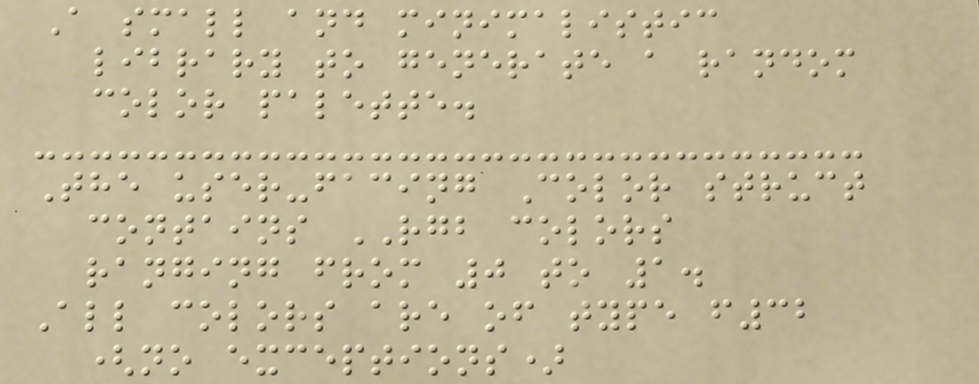A small and minimalistic
library to generate a random
color palette.
The user-facing Color struct
contains RGB colors
ranging from 0 to 1.
All colors are of type f32
(no exceptions)
